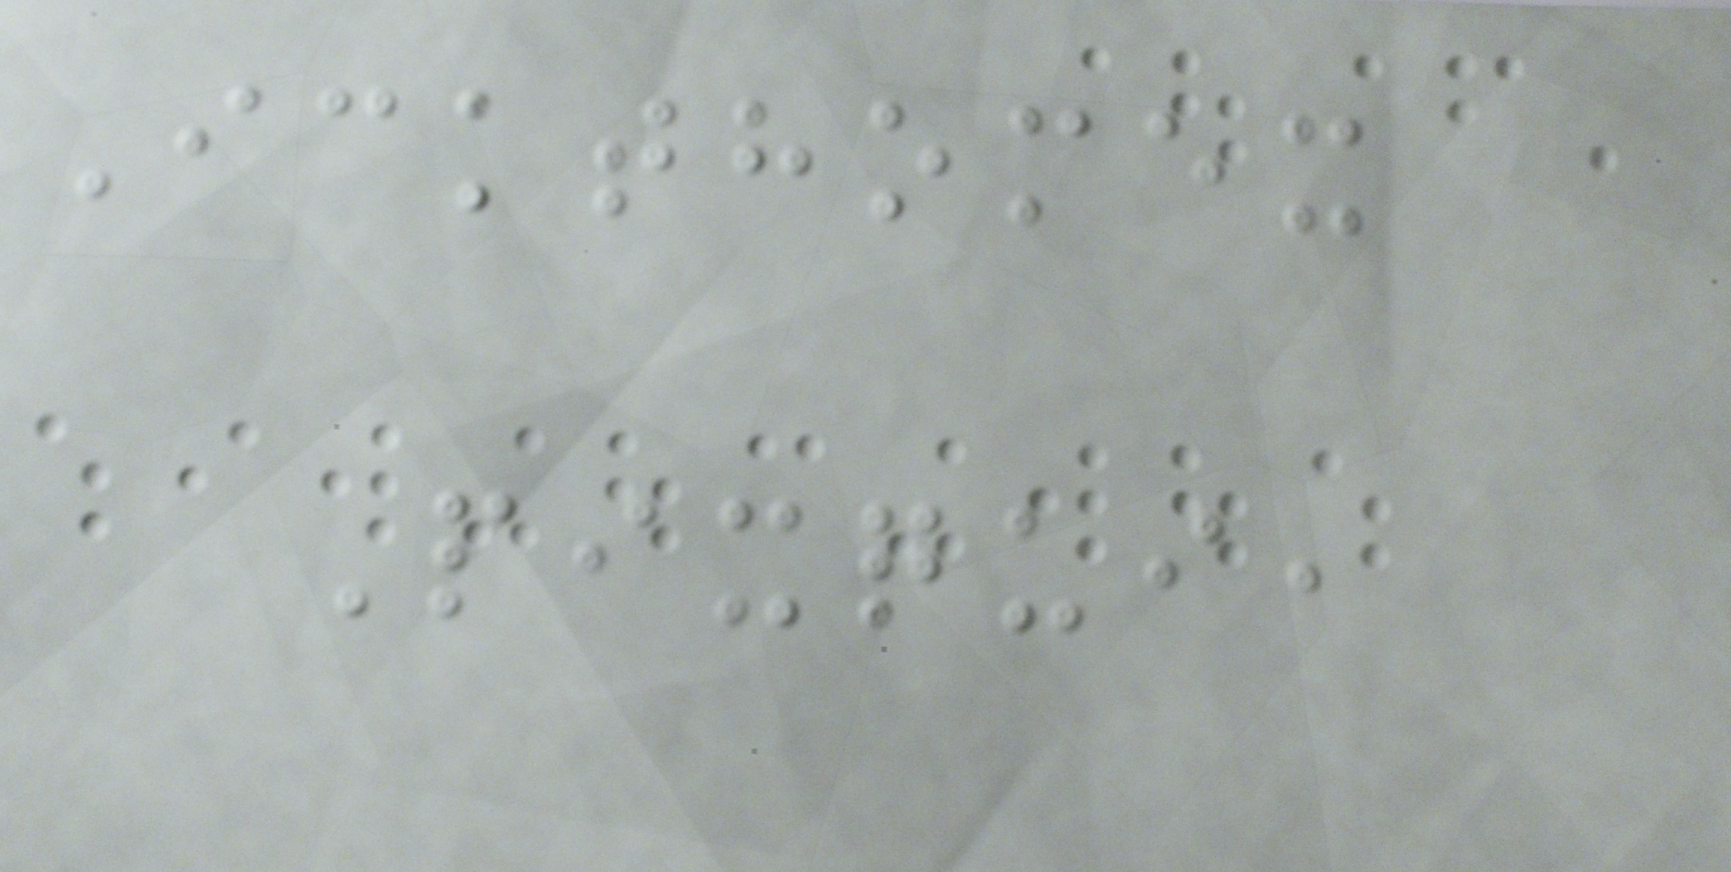Ickthomex
Pixqui,
